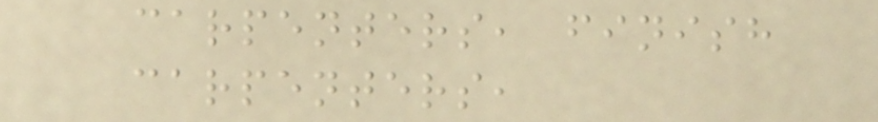carpenters, finish
carpenters,
